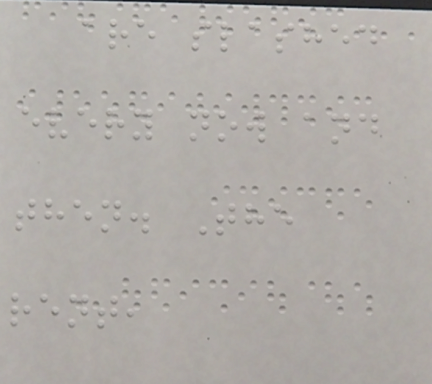are slashed
every now and
then. The
rent,
